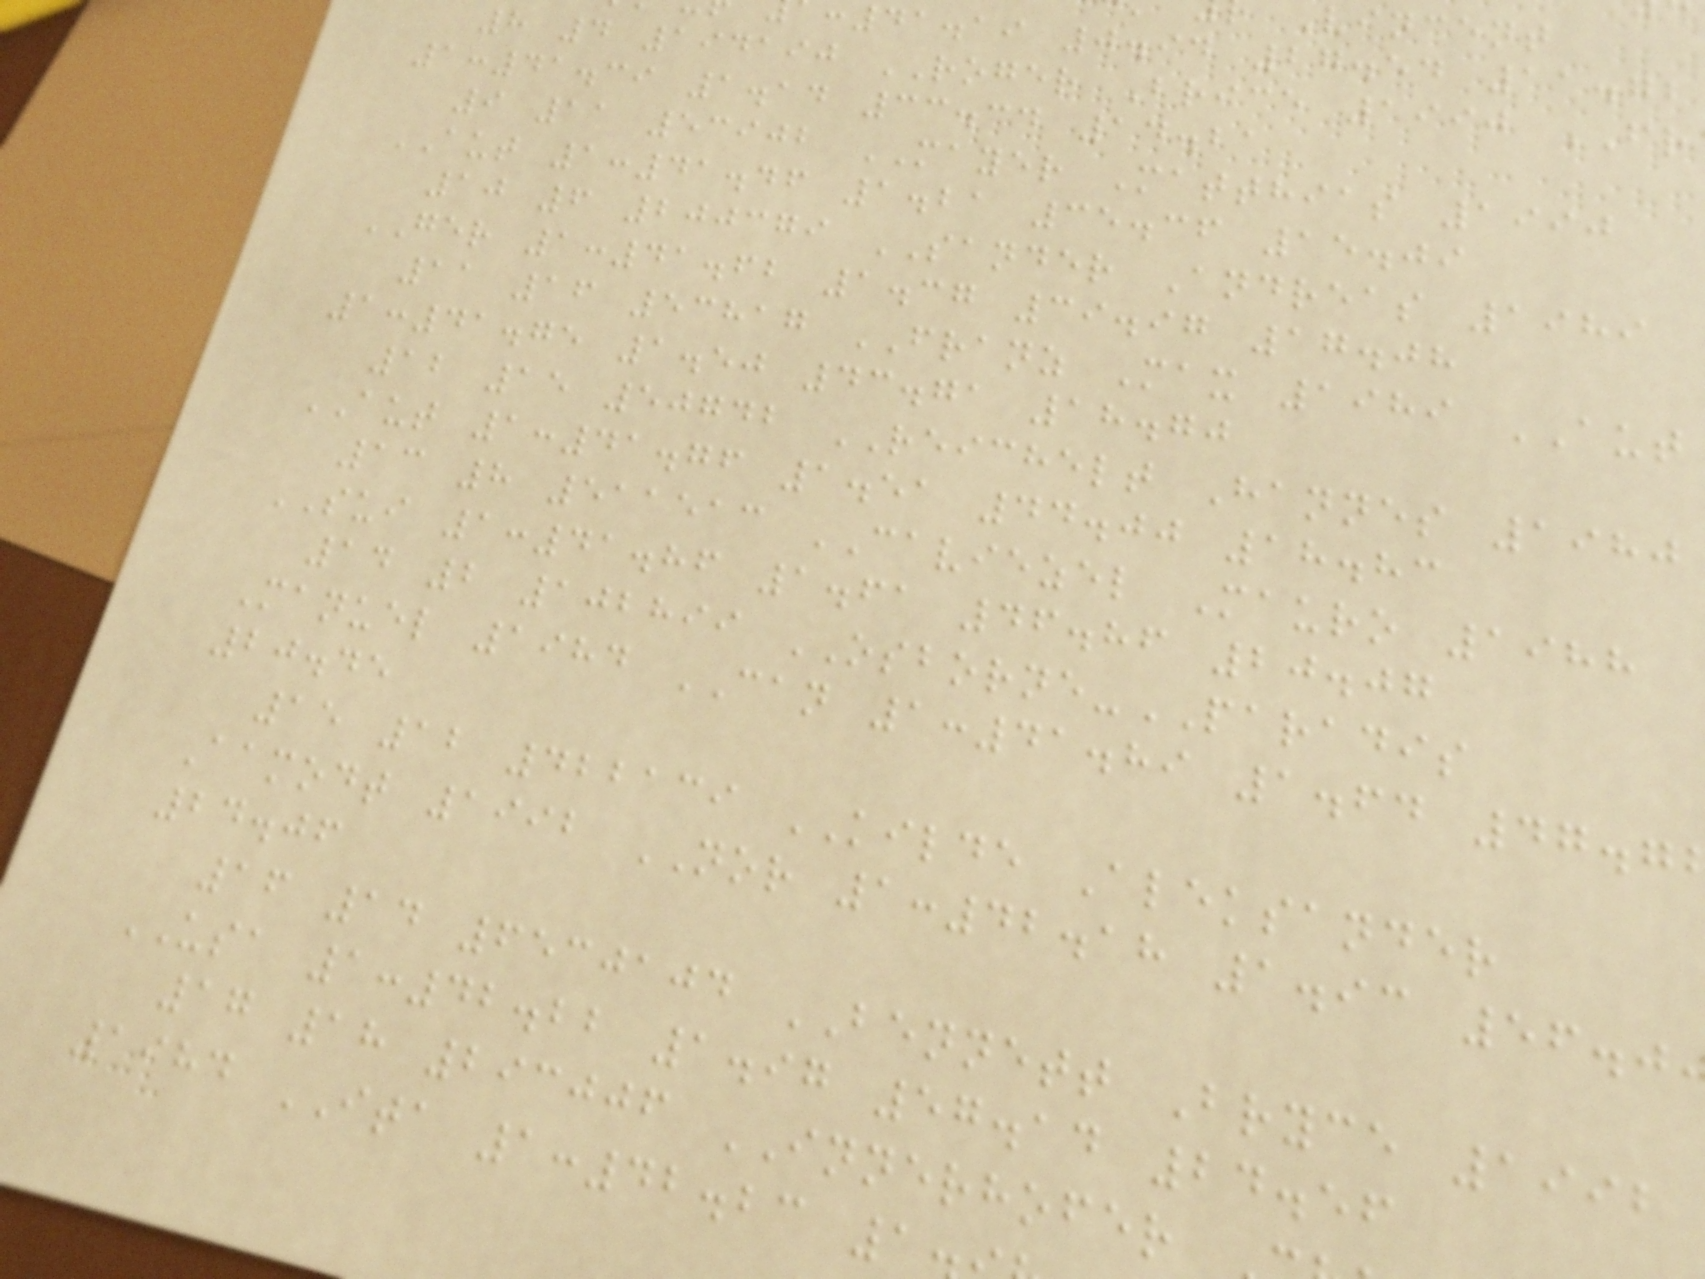:41.19 0.94 27.54 11.72
8 4 194190 ROGER Brice 1990 FR
1:41.39 1.14 33.34 14.21
9 11 53902 MAYER Matthias 1990
AUT 1:41.46 1.21 35.36 15.09
10 6 200379 SANDER Andreas 1989
GER 1:41.62 1.37 39.97 17.08
11 16 53817 FRANZ Max 1989 AUT
1:41.75 1.50 43.71 18.70
12 15 50742 REICHELT Hannes 1980
AUT 1:41.76 1.51 44.00 18.83
13 8 511513 CAVIEZEL Mauro 1988
SUI 1:41.86 1.61 46.86 20.07
14 2 102899 OSBORNE-PARADIS
Manuel 1984 CAN 1:41.89 1.64 47.7
20.45
15 12 422139 KILDE Aleksander
Aamodt 1992 NOR 1:42.18 1.93 56.0
24.06
16 14 6530104 BENNETT Bryce 1992
USA 1:42.22 1.97 57.14 24.56
17 18 293006 INNERHOFER
1984 ITA 1:42.23 1
